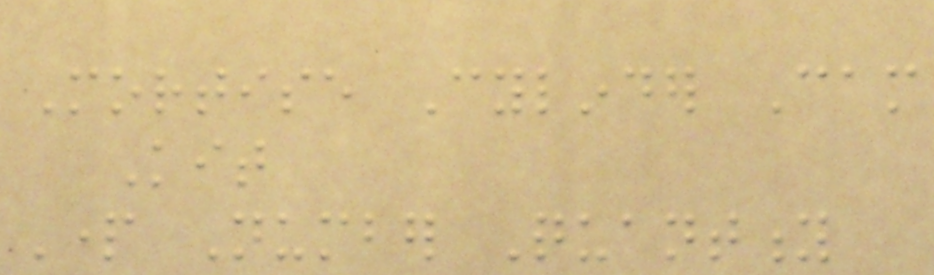Mortise Cylinder Cam
Kit
Part Number Quantity
